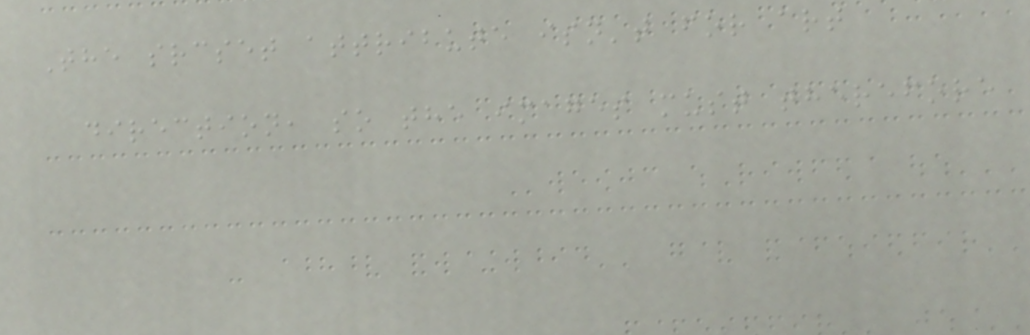The srcset attribute isn't for art
direction, so the images must therefore
